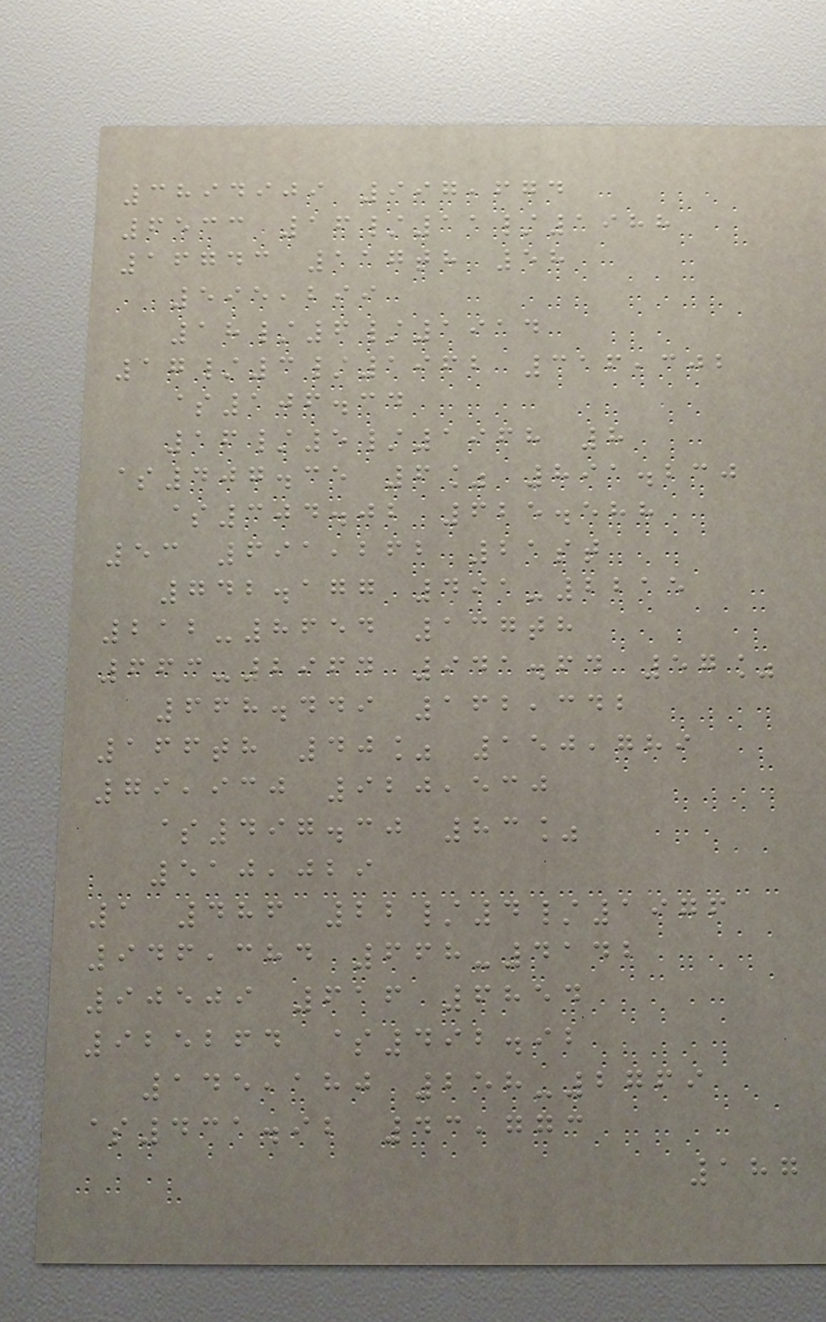3894909 997,674
6533 16/11/1988
16743 117th 58
595,299
18/6/1914
17/3/1962 316,302
$106.34
16/5/1968 8
$407.35 6% 891.230
$304.02 625.588
53 691,262 21st
742.177 491-2215
212-8654 137th
663-2964 941.64 57%
668.449 162,342
166th 40% 150,789
79,930 920,530
$497.30 83%
510,029
1 486 22/4/1976
946,384 668-4142
90509 616 6854
925264 $492.92
145,180 258-2769
$431.92 43,773
187
